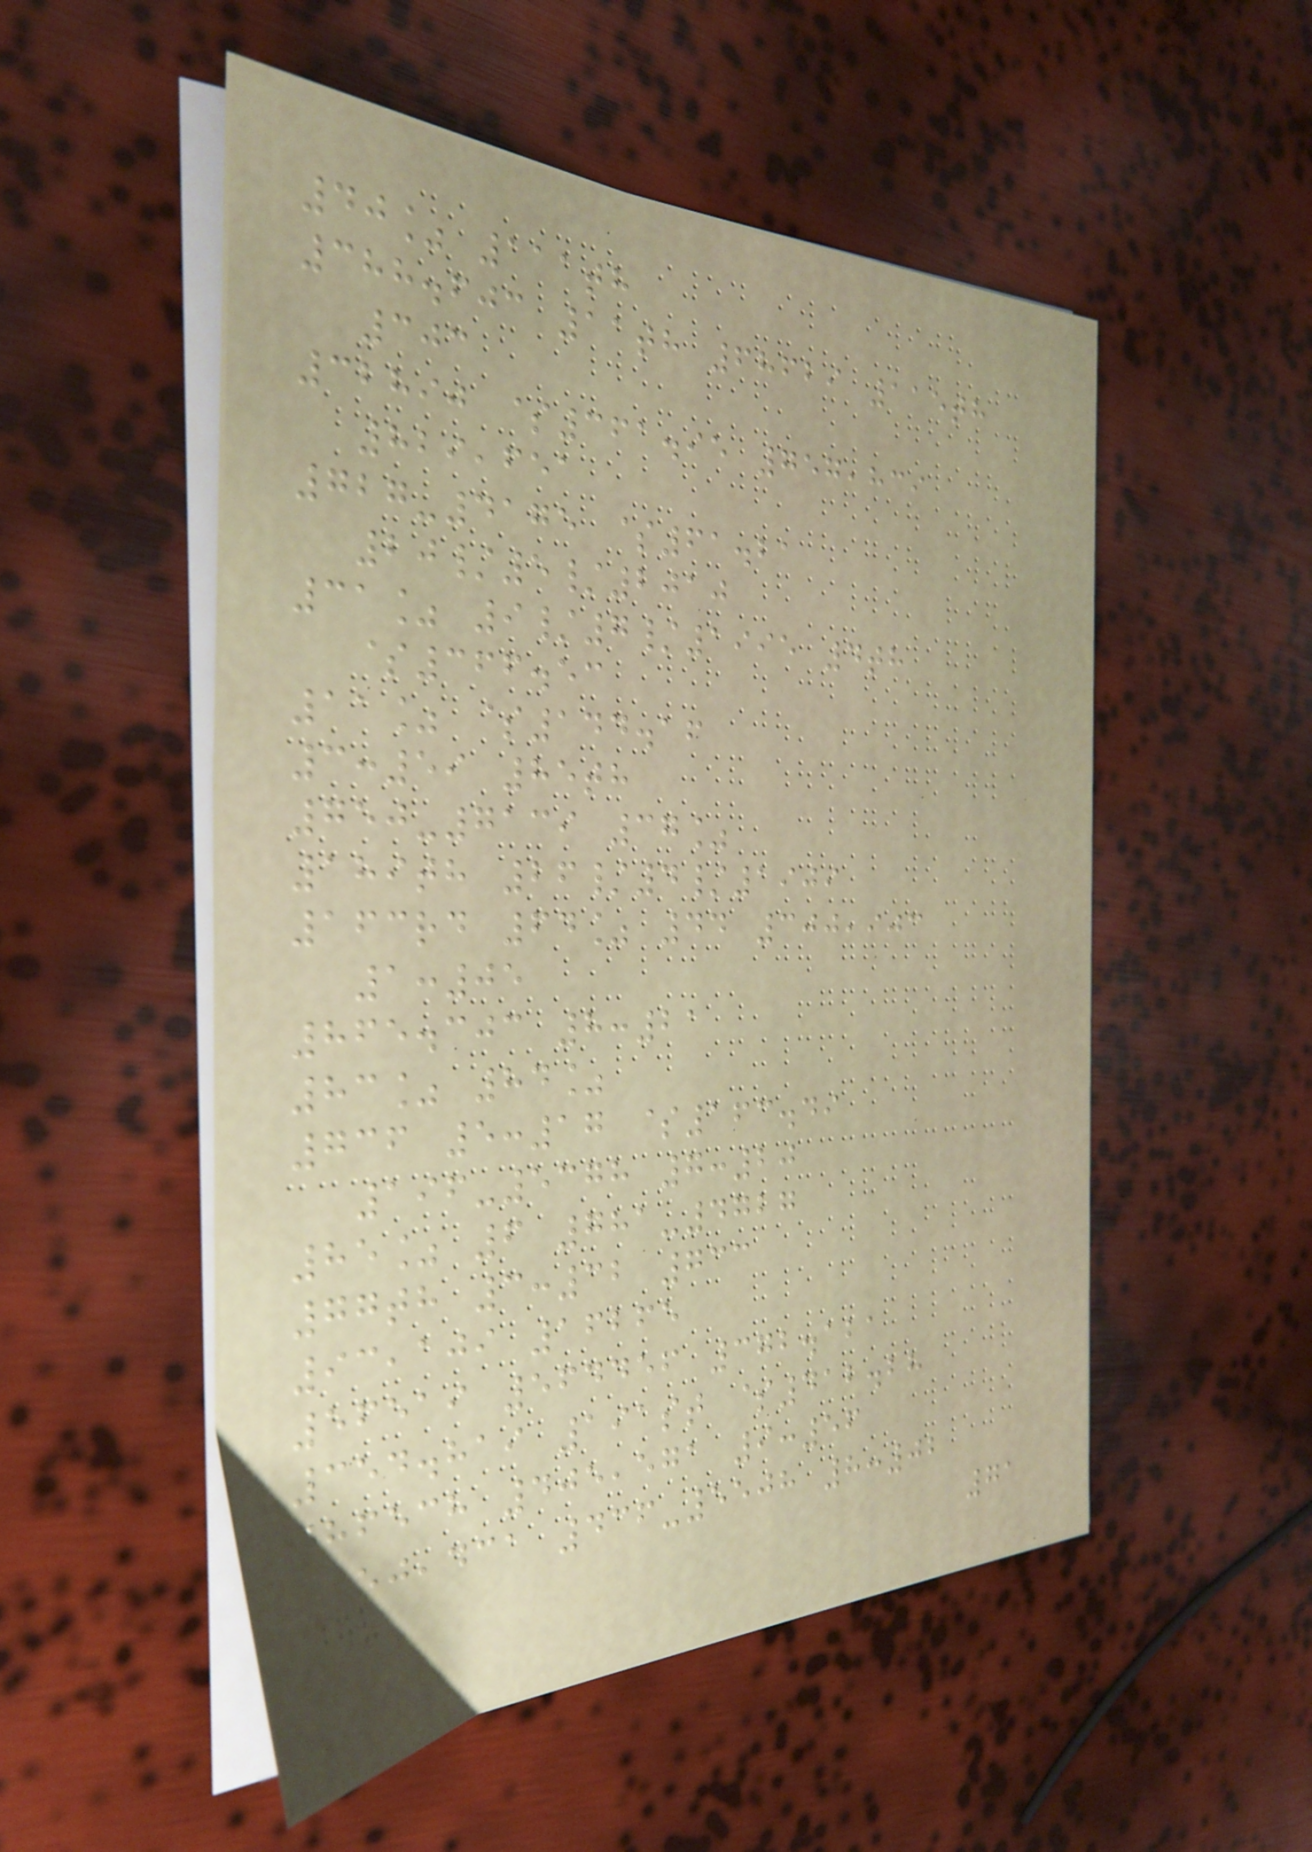40% 111th
388.603 11th 68629 115th
303
32890 $361.95 757,839
829,651
727-4175 $61.21
20/5/2010
31% 9/7/1995 4th
$366.53
11% $144.16
3:59 85th
750-7139 37%
189th 26/4/1909
163rd 64% 44 300,903
1:05
865.303 8:21
83% 84%
736 5:17 $163.49
196-5378 7:20
85% 6 781-4727
77th 3:32 733
93,109 16265
56519 564456 372.121
354.819 191st $412.28
86538 405,571 9:56
850,431 436-5508 8:02
71
